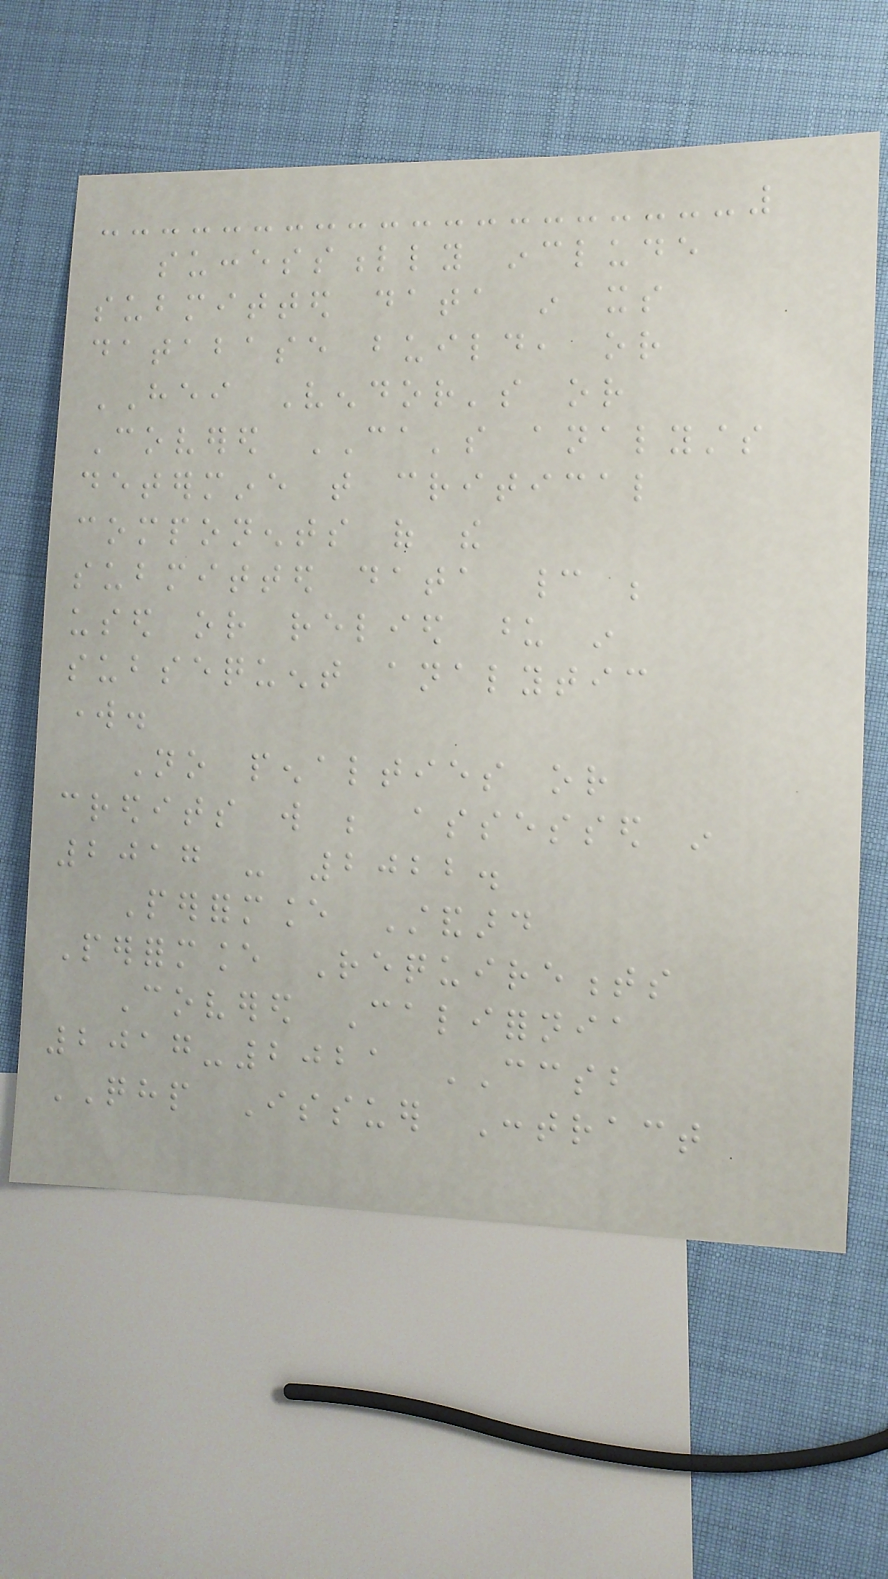successfully include
submitted data in its
database build, or
HEI Vendor's or
Covered CA's analysts
determine that critical
components of the
submitted data cannot be
used or relied upon in
subsequent analytic
work.
No penalties or
credits will be assessed in
2017 - 2022.
Performance Standard
Performance Requirements
Covered California
2017-2021 CCSB
QHP Issuer Contract
